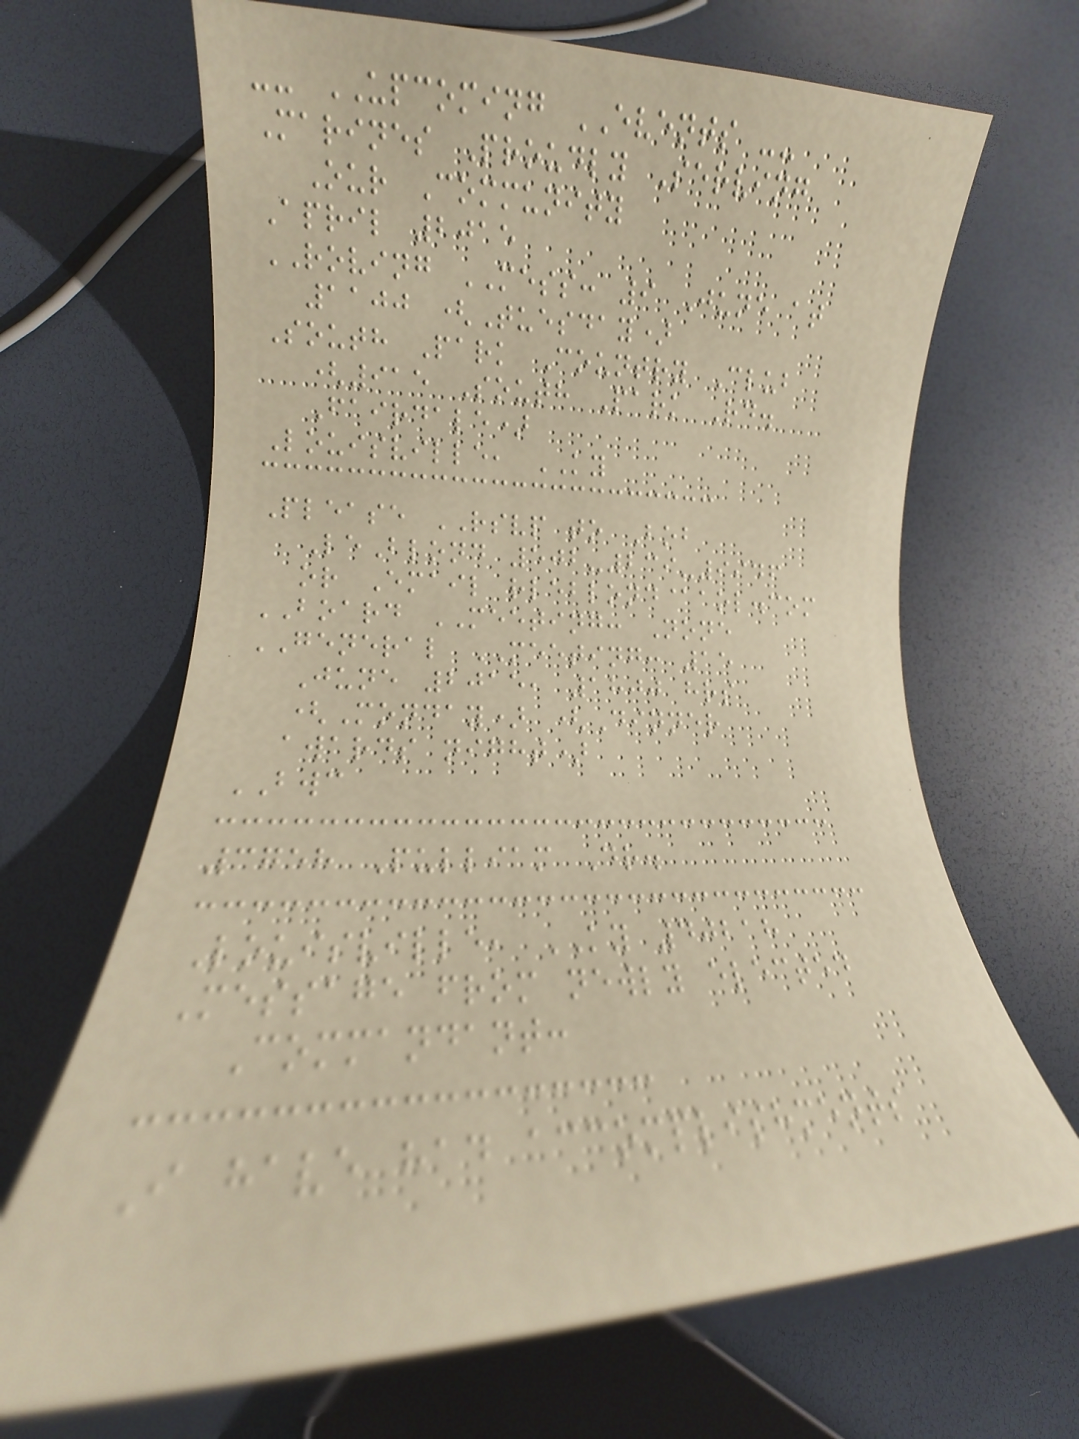-- UPCOMING EVENTS --
Marines Proudly Serving
Our Community
April 2015
ROVING MESS: 9 June at
1100 (Tuesday)
South Park Country Club
(915 South Park Rd.
Fairdale)
Louisville, KY
Please RSVP to Bob
LeBlond 502-239-9946
or Email rleblond@aol.com
BOARD MEETING: None
GENERAL MEETING: 15
June 2015, 1800 hrs
(Monday) (Dinner
awards night)
BWC
3758 Pulliam Dr.
Louisville, KY 40218
Message from newly elected
Commandant:
I have had accomplishments
